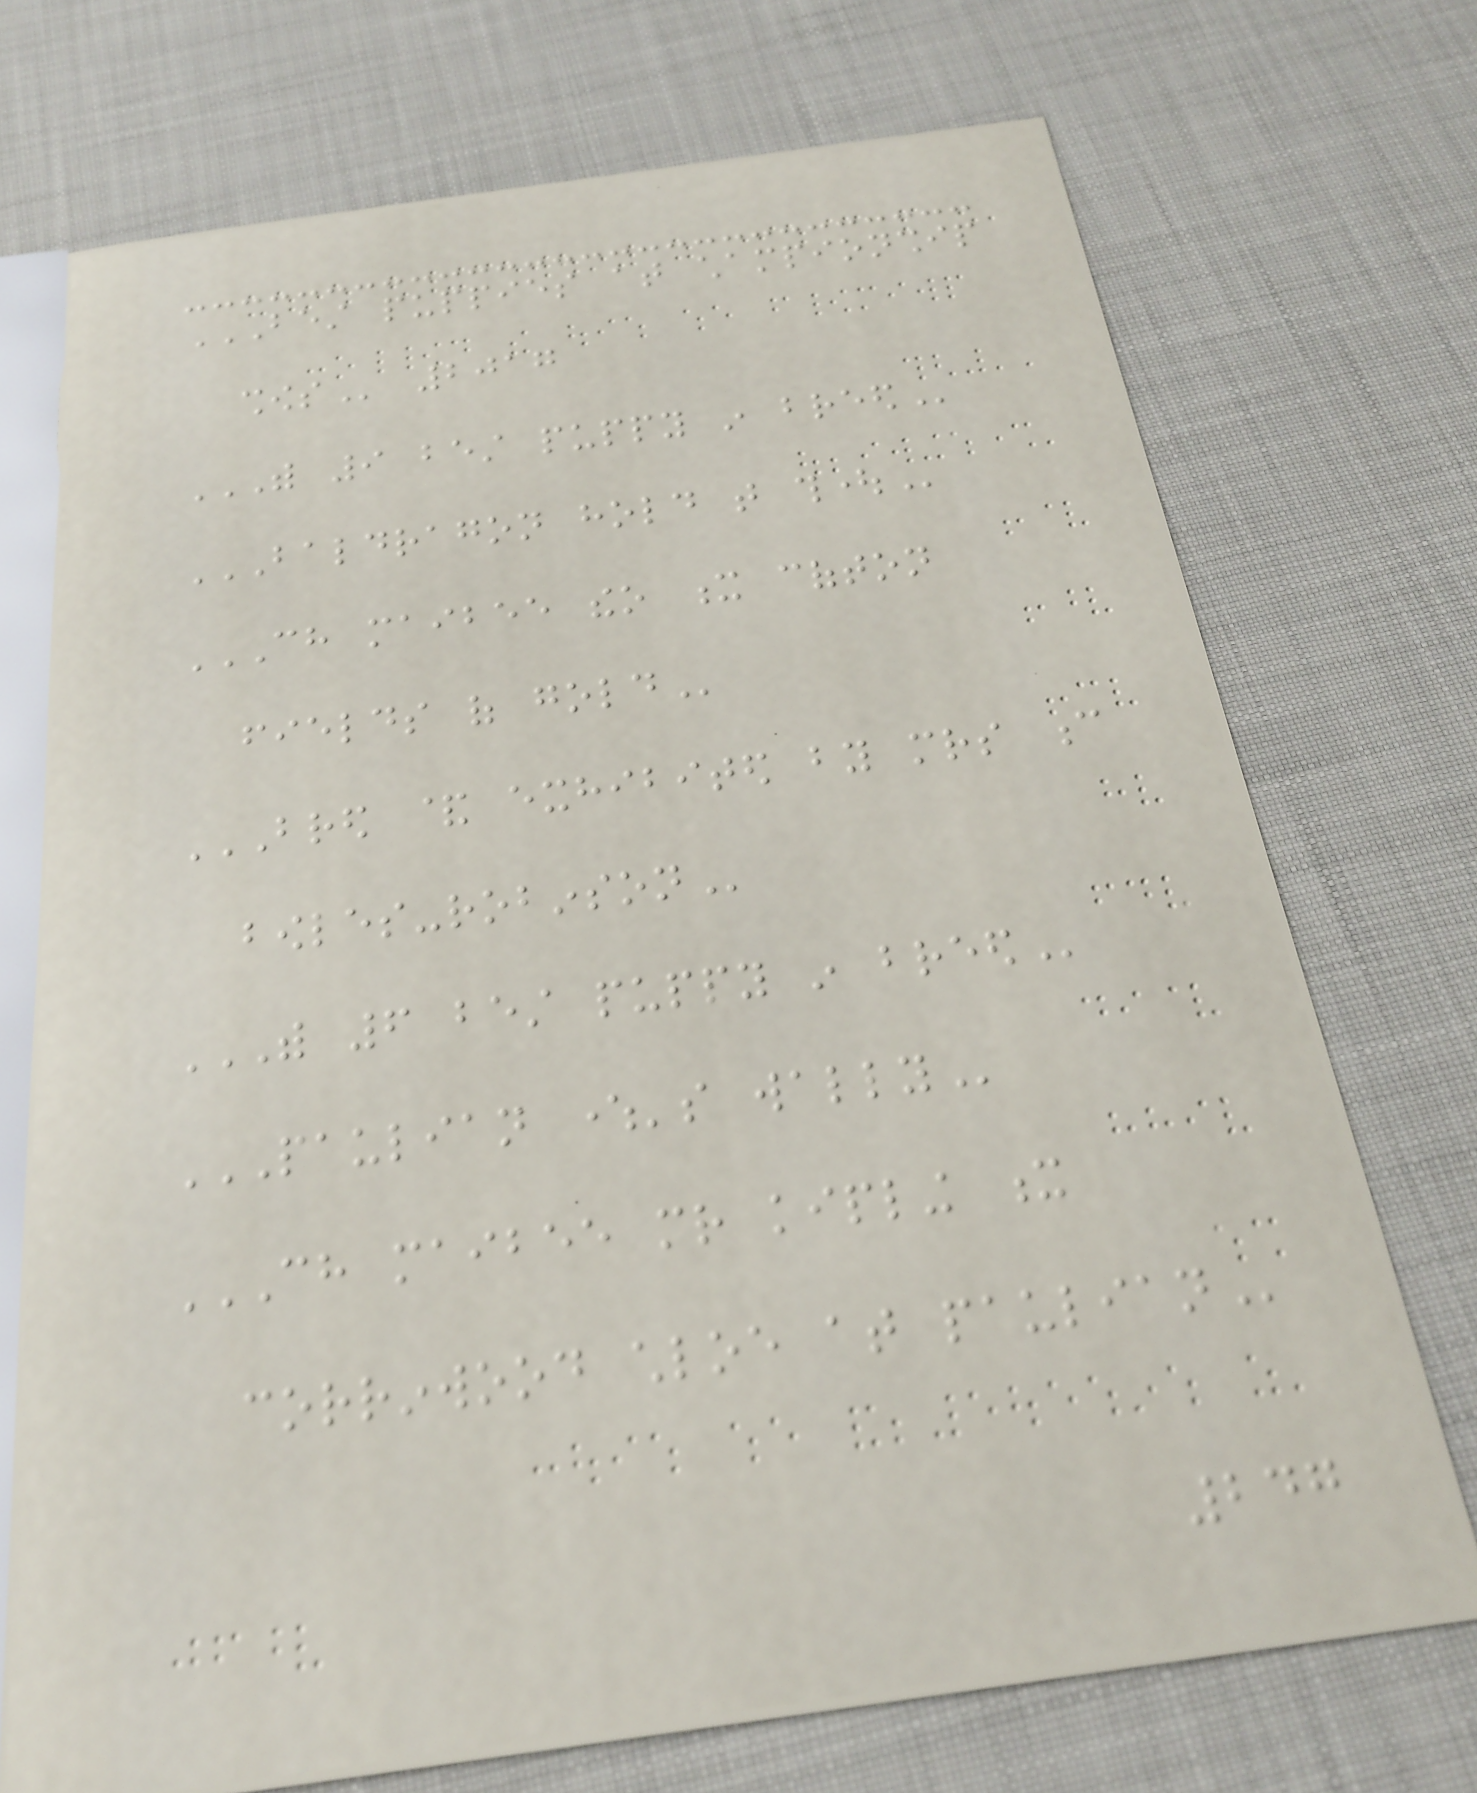BEST PUPPIES AT CHAMPIONSHIP
SHOWS 2017
WITH 9 BEST PUPPY IN BREED
BALDRAGON HOLD THAT THOUGHT
CH MAIBEE THEO X COFTON
FIELDS OF GOLD
BRED & EXHIBITED BY MRS C
BOWLES-ROBINSON
WITH 6 BEST PUPPY IN BREED
PAULIAN WHERE'S WALLY
CH MAIBEE MR KIPLING X
CORRINWOOD CHLOE AT PAULIAN
247
